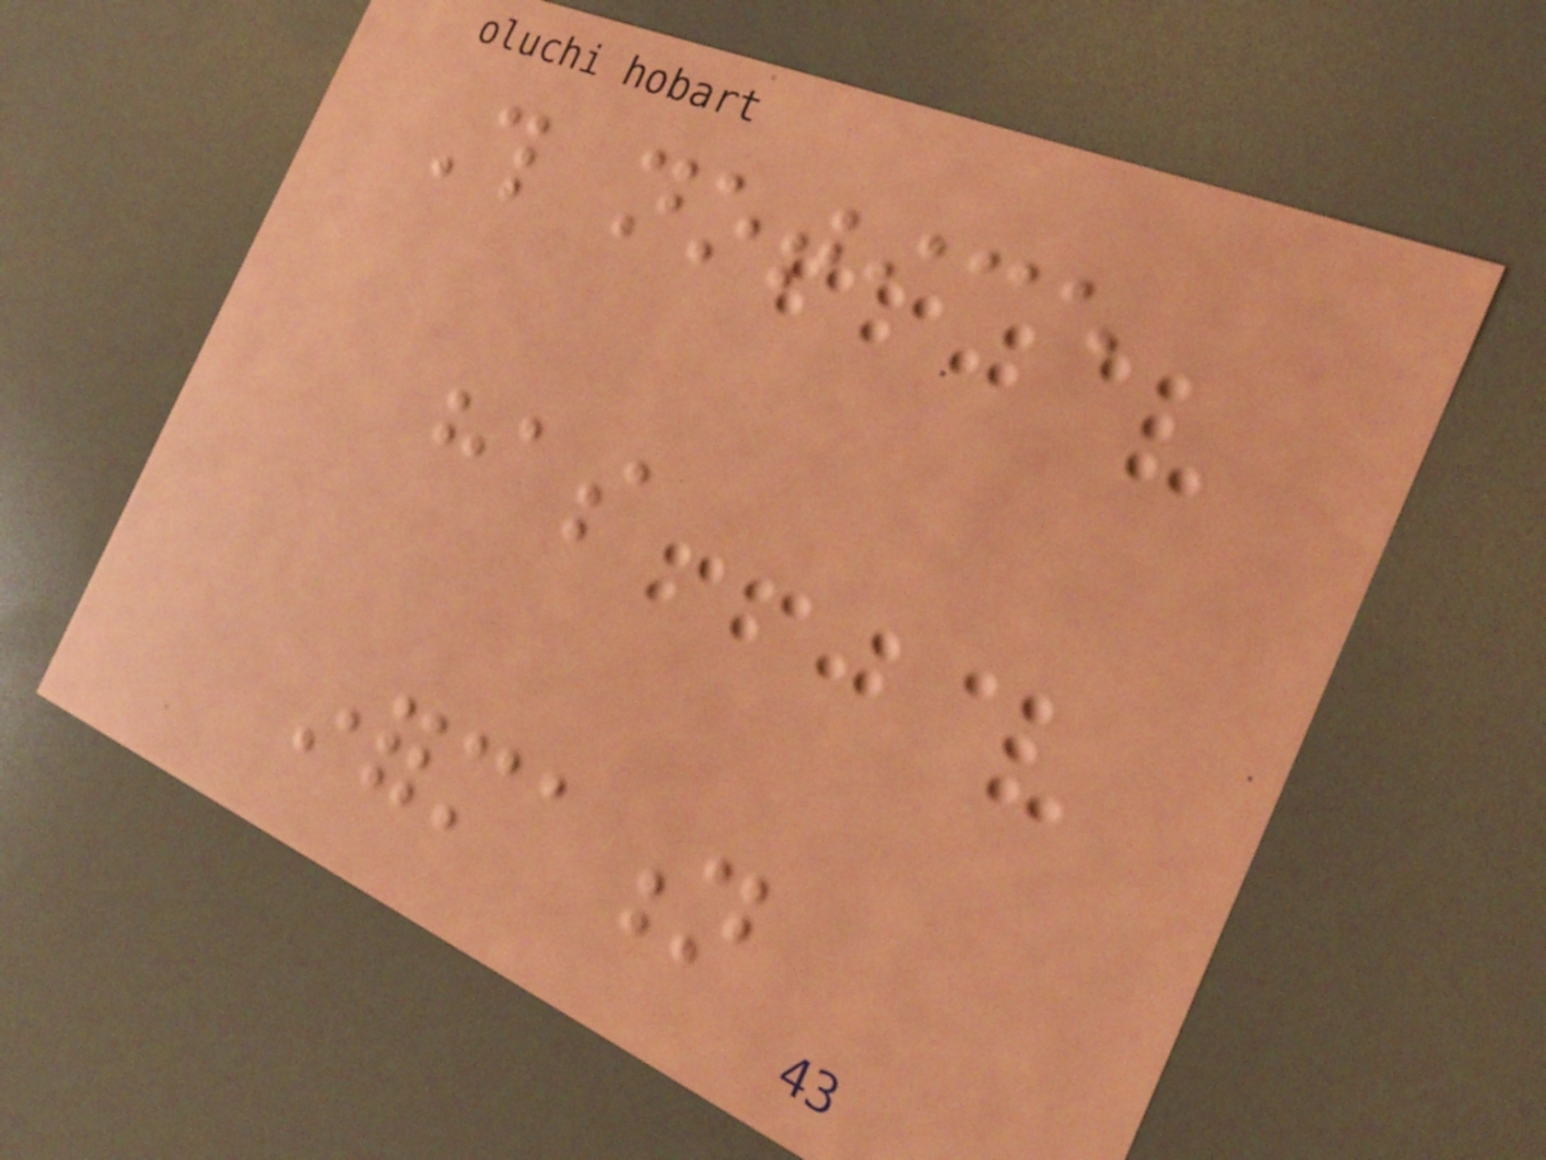This notice
has
information
